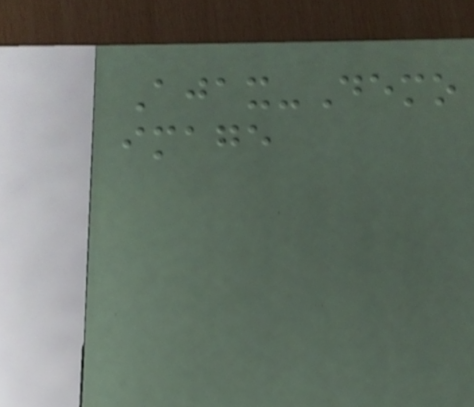Ajax-Demo
image
